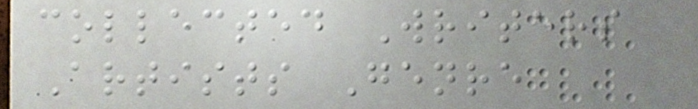collected Writers
Artists Genre
